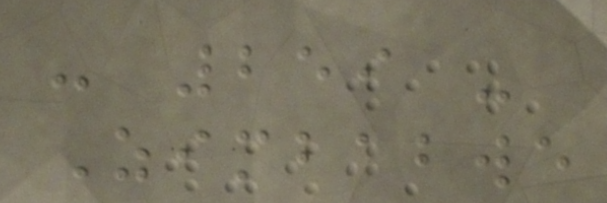- 259 -
Zimbabwe
